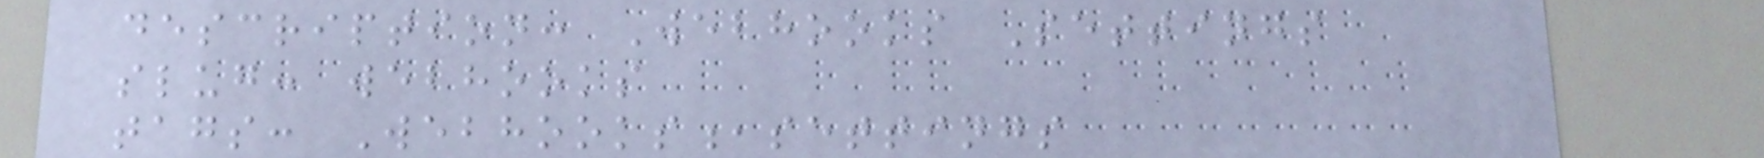description: Webhooks Settings
slug: webhooks
tags: Webhooks,settings
